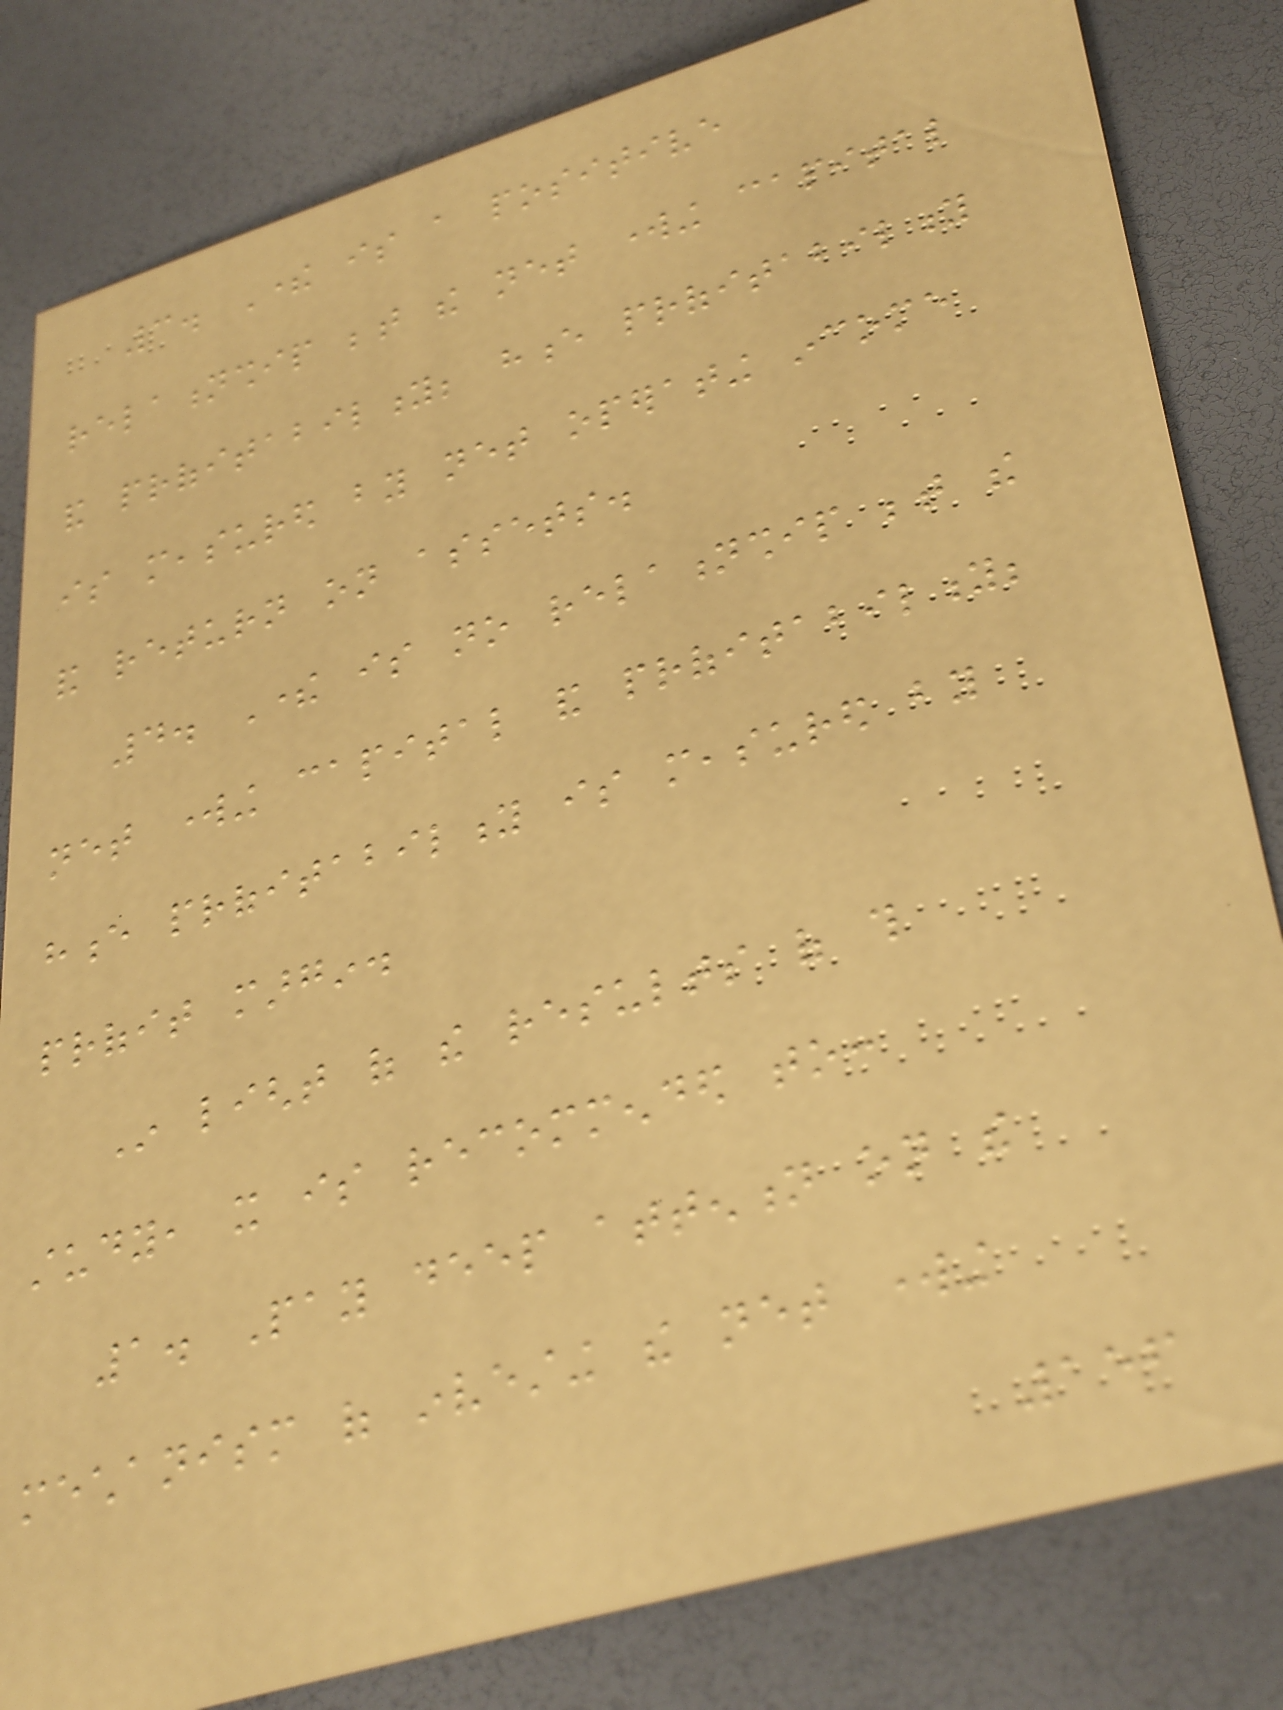3. There is a positive
relationship between the net working capital
and profitability; hence profitability
is measured by net operating income
and return on assets.
4. There is no relationship between the
net working capital and profitability;
hence profitability is measured by
profit margin.
In light of the results of this
study, it is recommended to:
1. Pay deep attention on the
mechanism of investing the net working
156
